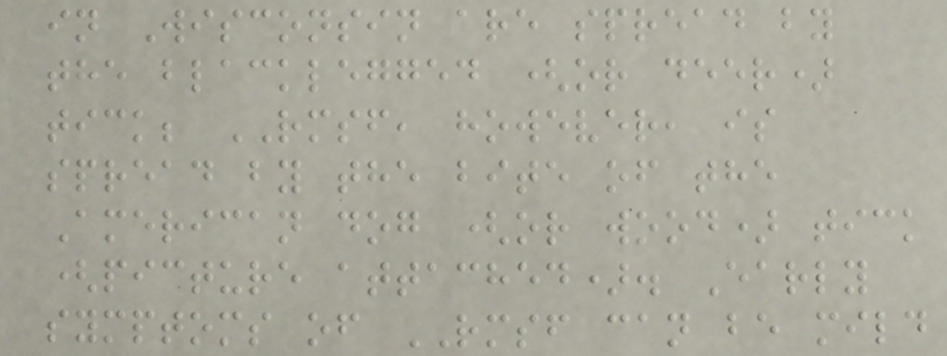in Wisconsin are spread by
the blacklegged (or deer)
tick; RMSF, however, is
spread by the bite of the
American dog (or wood) tick
(picture attached). Early
symptoms of RMSF can be mild
